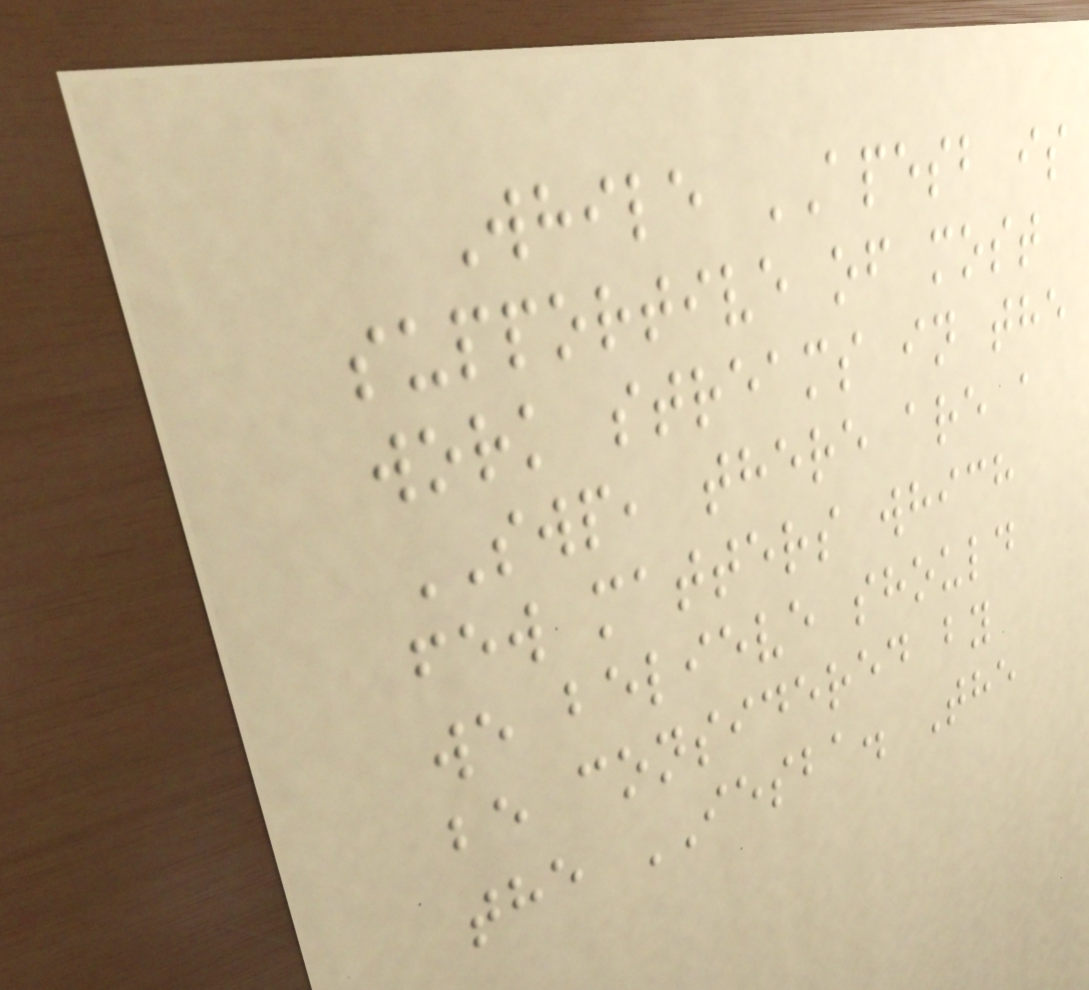While APESB is
supportive of most
work streams in the
SWP, there are a
few matters which
we believe should
be considered by
the IESBA. The
